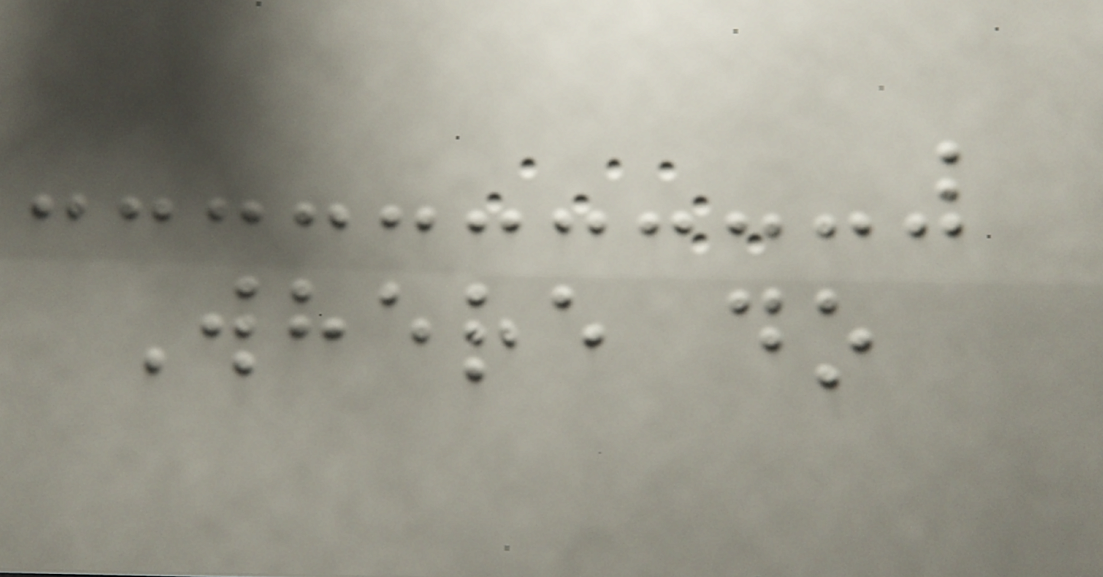Where do
